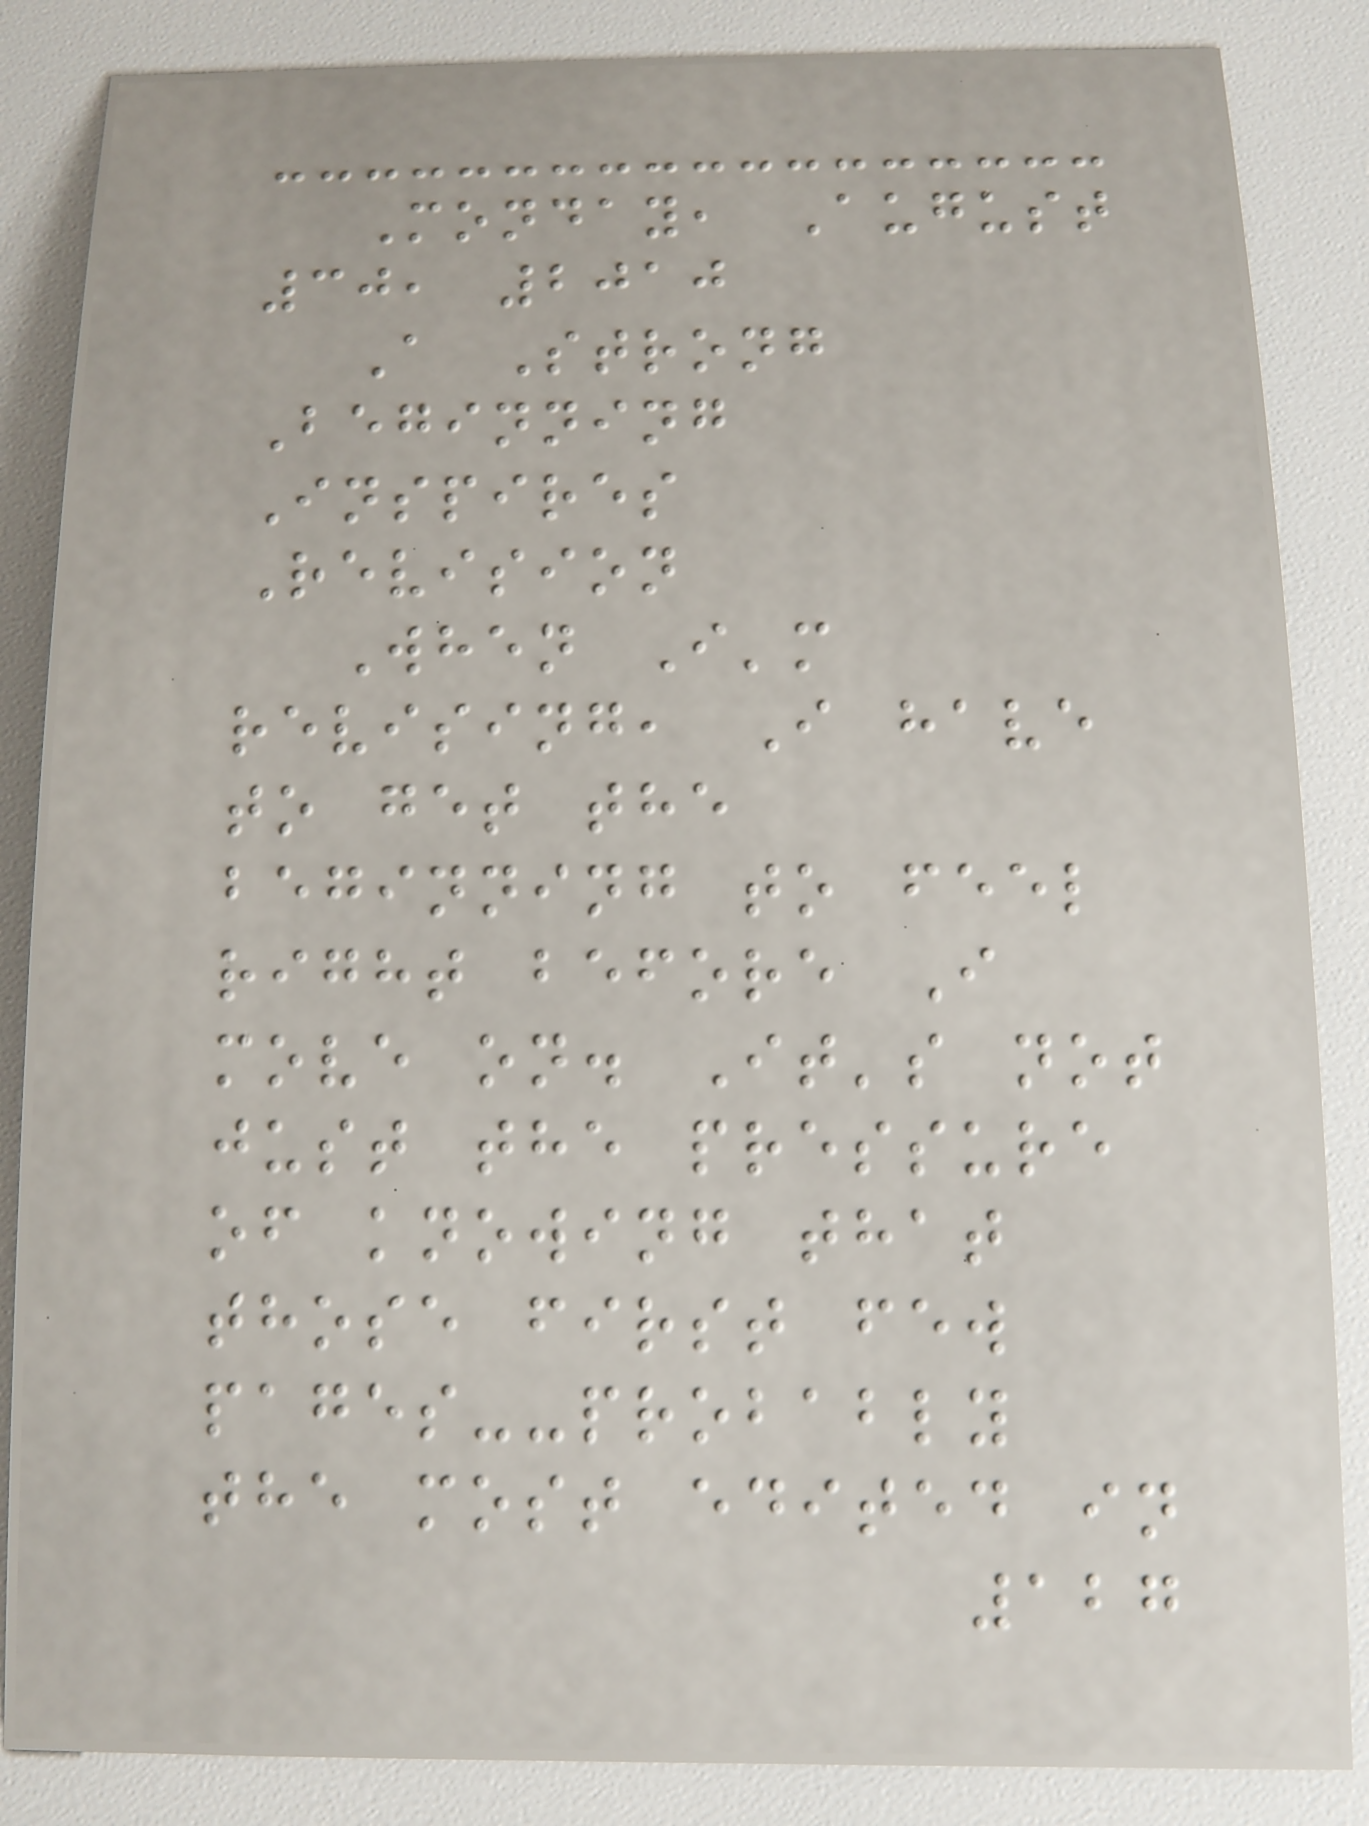Monday, August
30, 2010
A Strong
Beginning
Inspires
Revision
When I'm
revising, I have
to get the
beginning to feel
right before I
move on. It's not
just the pressure
of knowing that
those first few
pages--probably
the most edited in
127
